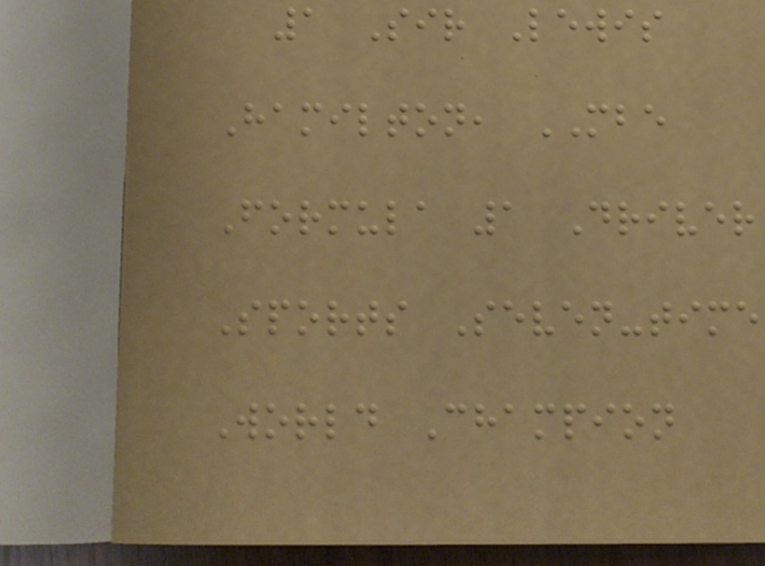1 Sir Lewis
Hamilton, MBE
Formula 1 Driver
Sports Seven-time
World Champion
